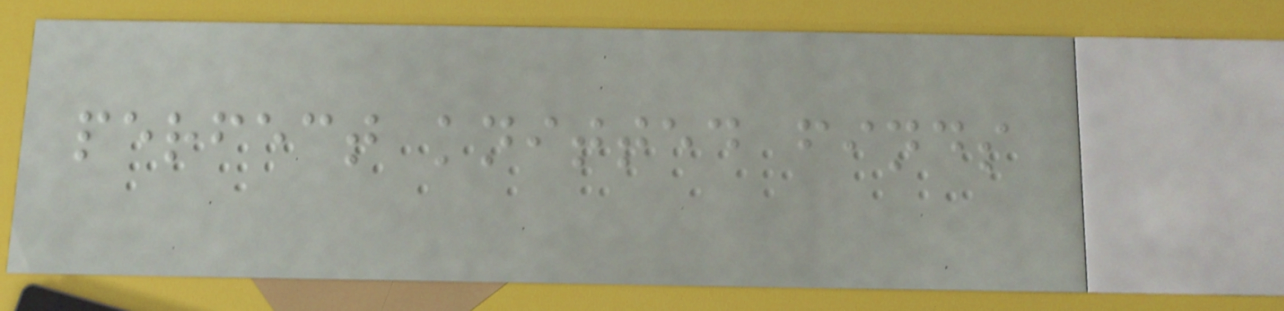perfect knitted finds
